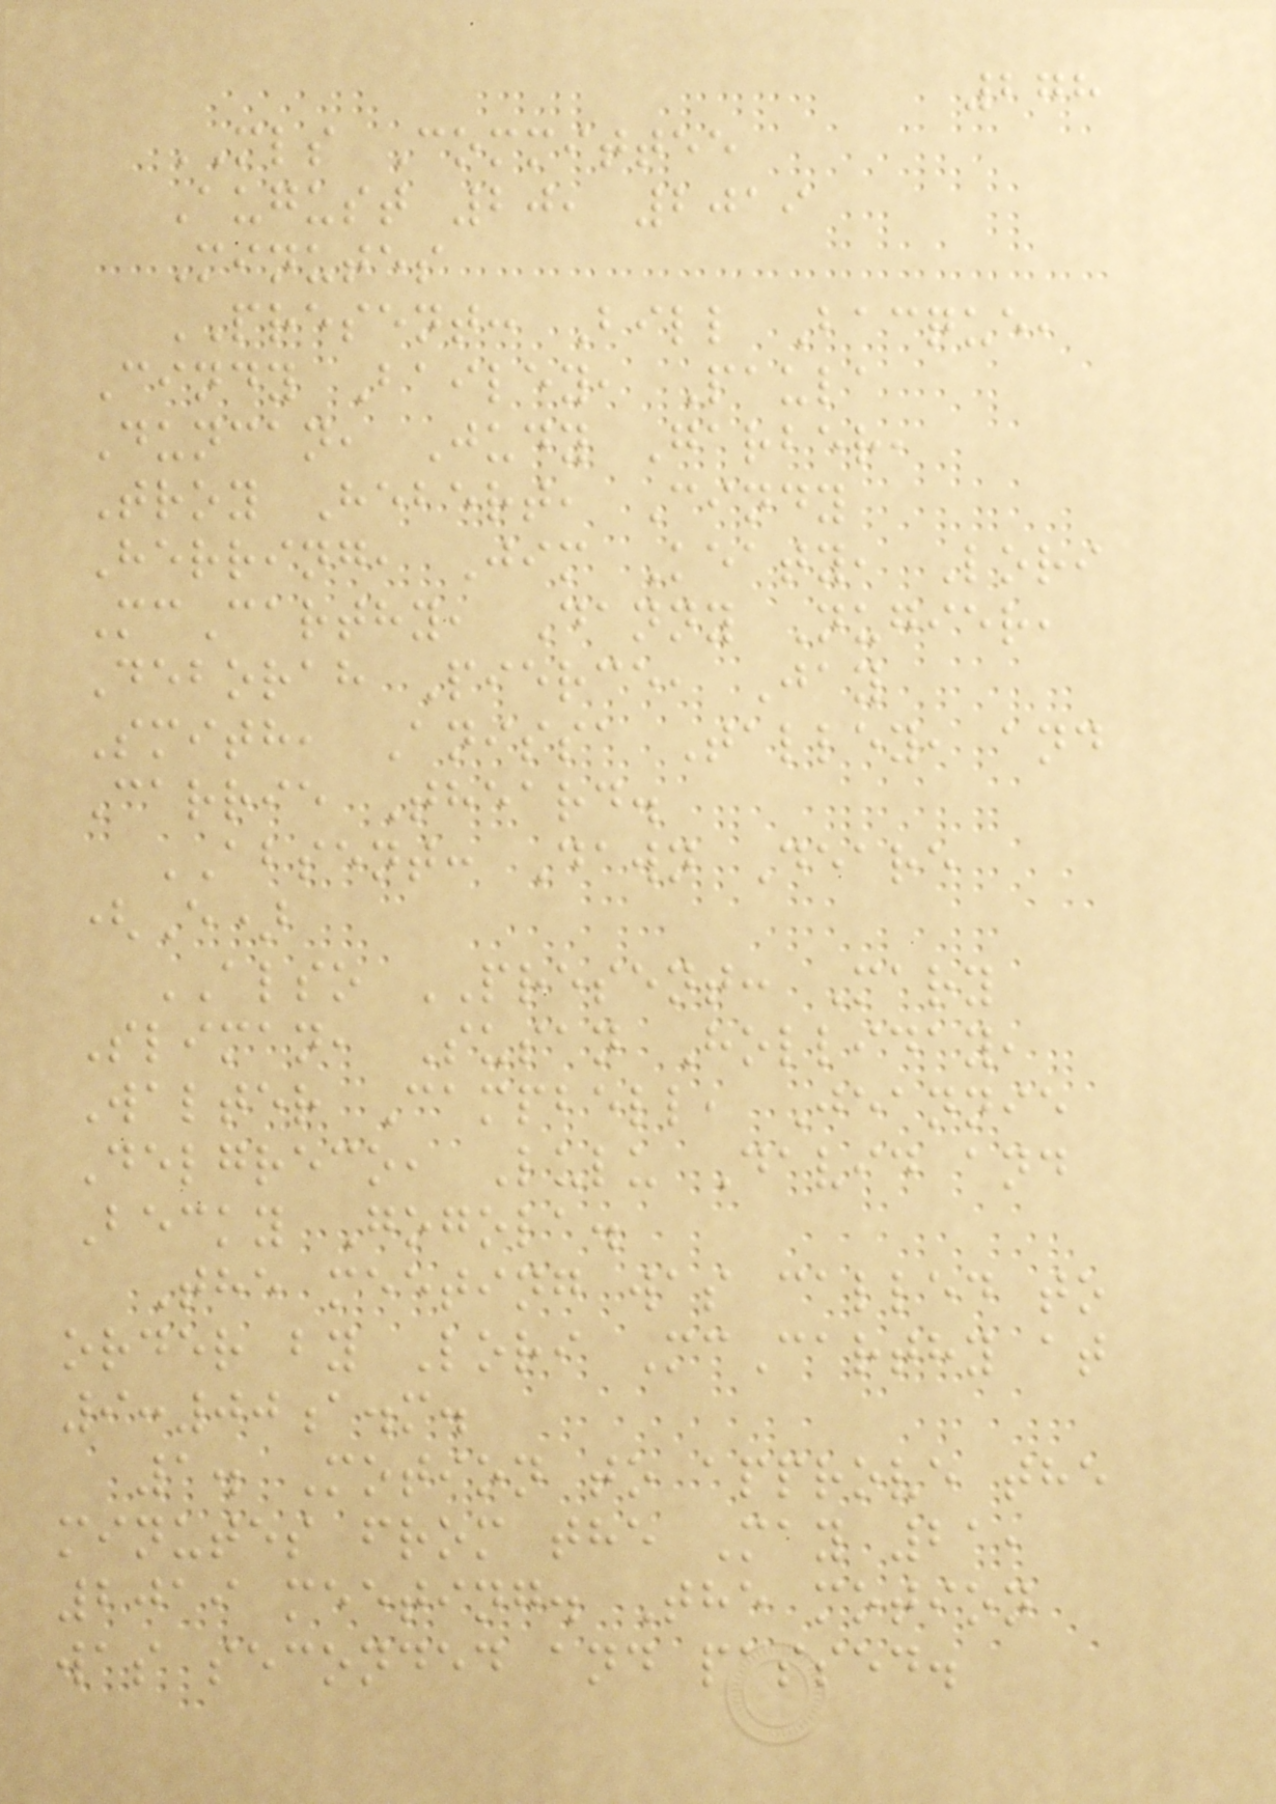278
MLS Committee
August 20, 2019
Minutes
PRESENT: Bill Bacque,
Cindy Bailey, Paula
Duncan, Judy Garber,
Troy Hebert, Cindy
Herring, Jim Keaty, Lori
McCarthy, Danny Nugier,
Deborah Pierce, Jay
Smith, Anissa Talley, and
Carrie Theard.
ABSENT: Dawn Deare
(E)
ALSO PRESENT: Mary
Sliman, Susan Holliday,
Walter Campbell, Jeannie
Delgreco, Lulu David and
Becky Gogola.
The meeting was called to
order by Lori McCarthy at
9:00a.m.
1. Motion to approve the
minutes from the May 21,
2019 meeting. The motion
was seconded and passed.
